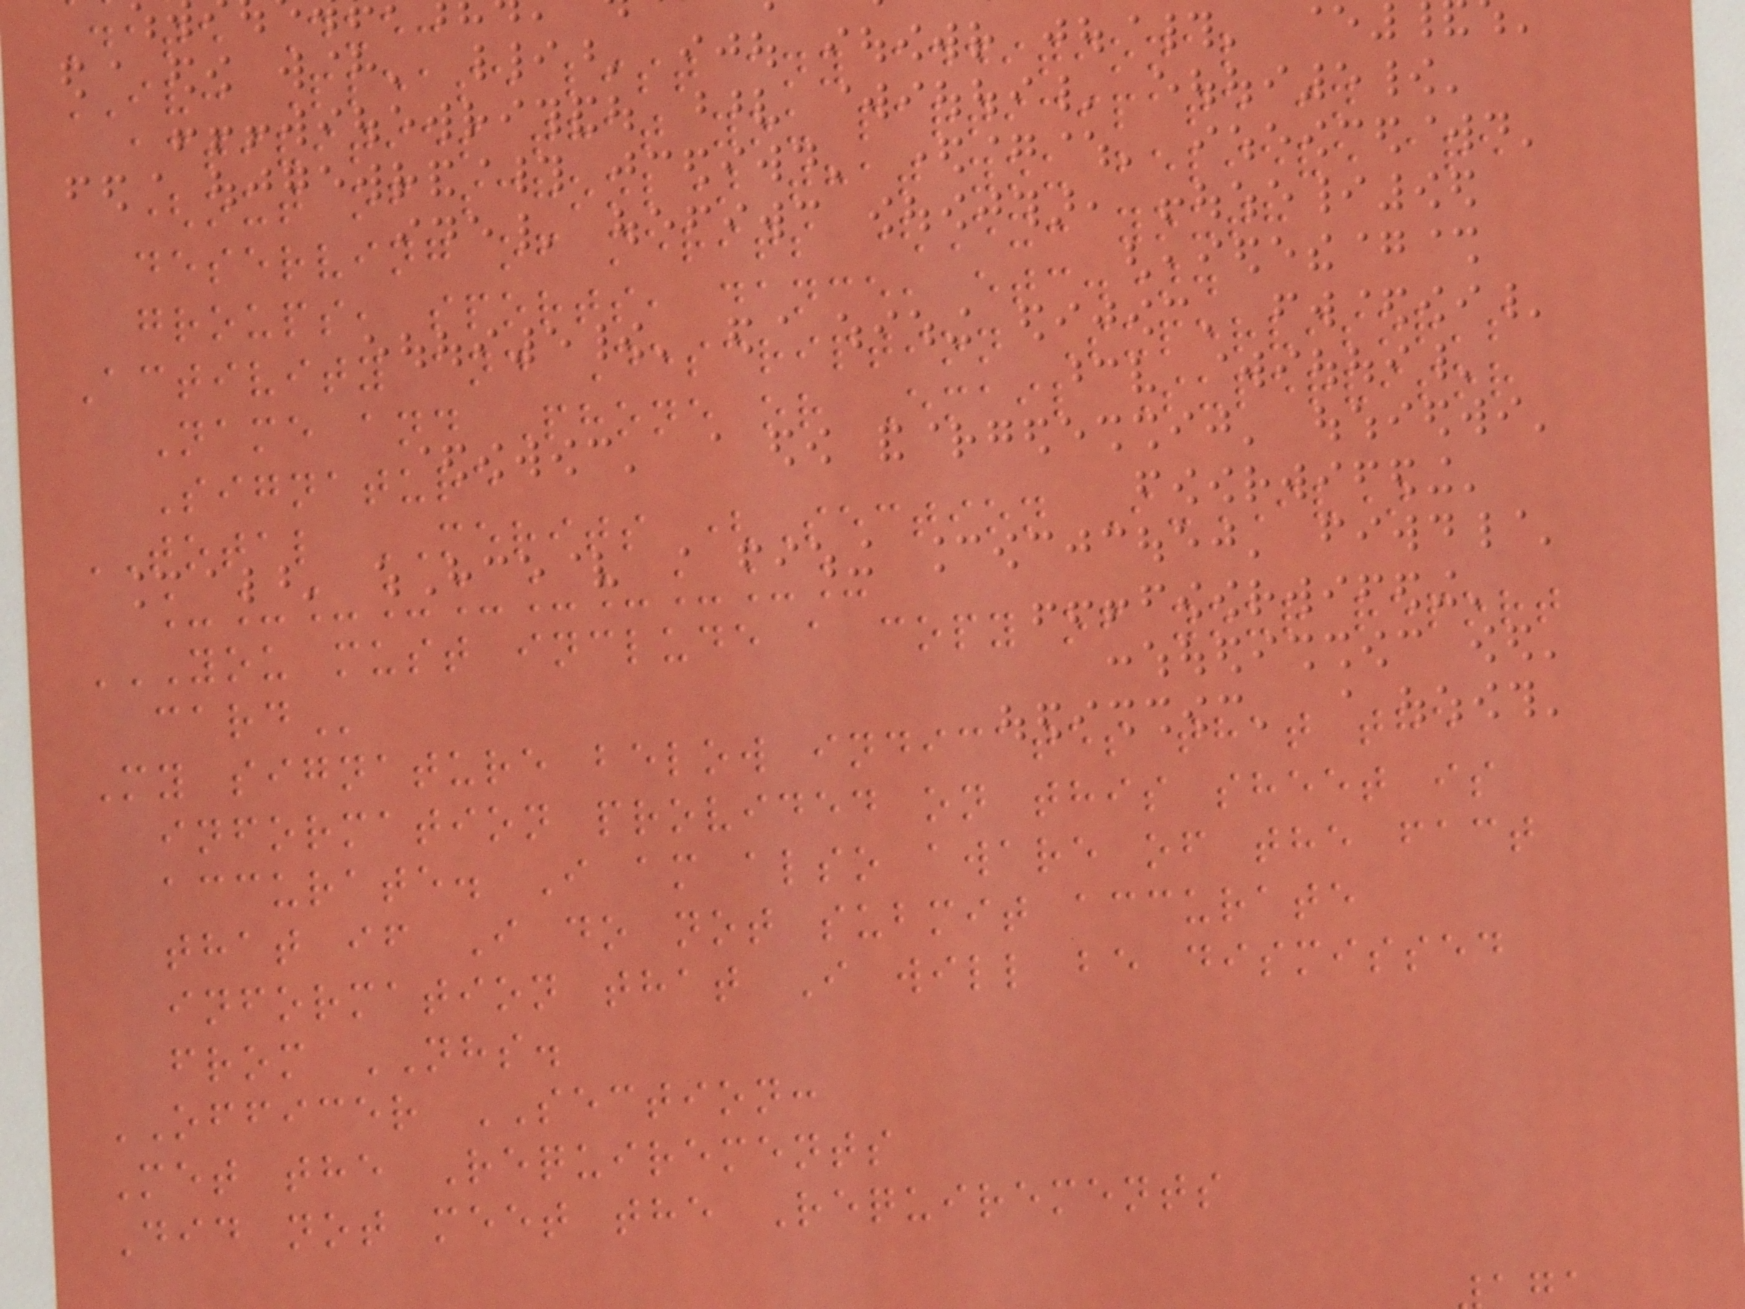Date Due:
IV: Please list any additional
activities that you participate in
(out of school) that you believe are
deserving of merits (Ex: youth
groups, sports, dance, etc.).
Activity and Description Supervisor's
Name and Phone or Email Supervisor
Signature
TOTAL MERITS (Section I-IV)
__________
YOU MUST INCLUDE A COPY OF YOUR REPORT
My signature below indicates that the
information provided on this sheet is
accurate. I am also aware of the fact
that if I do not submit accurate
information that I will be dismissed
from NHS.
OFFICER SECTION:
Met the Requirements
Did not meet the Requirements
